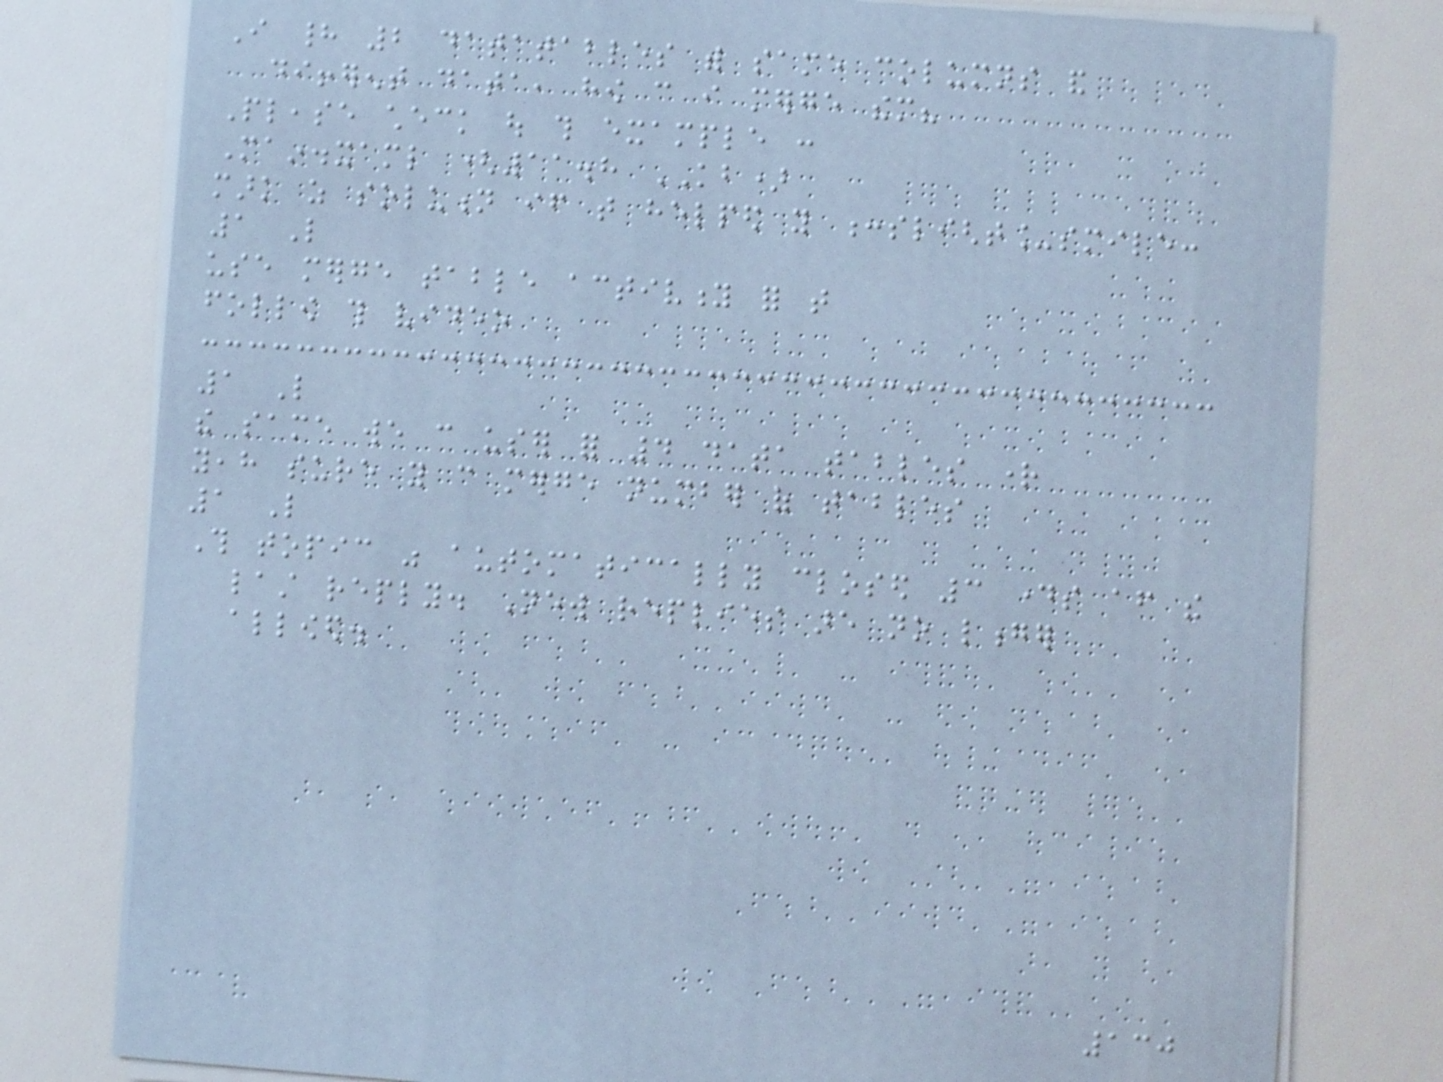I had 2 datatables with same columns and
different data, how can i merge them?
Please check out this example :
Main.xaml (11.8 KB)
mark as solution if that helped you :slight_smile:
1 Like
use merge table activity for that
follow this video
1 Like
the same we can user for 4 data tables right
yeah sure you can merge number of tables
1 Like
This topic was automatically closed 3 days after the
last reply. New replies are no longer
allowed.
130
